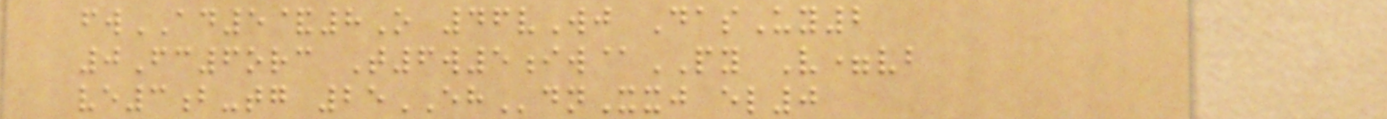fwAD5&8O 46vWj DasUy2
0Fc6orc T6w5iw@PY V=vb
ve3b-tg 25EHdnXxj el0
